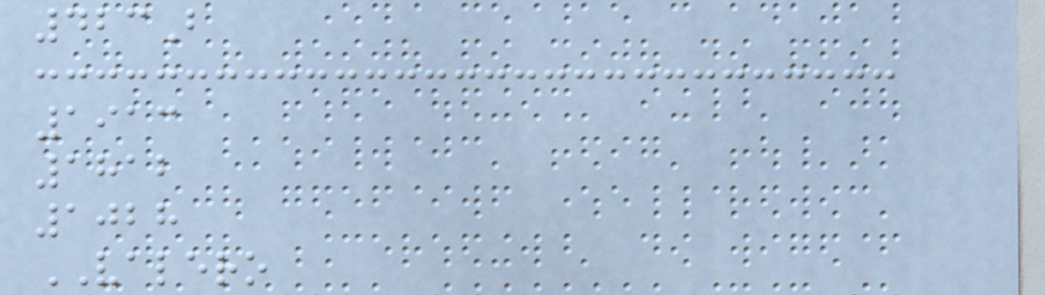423B
1913
1812
1028
VALERO
